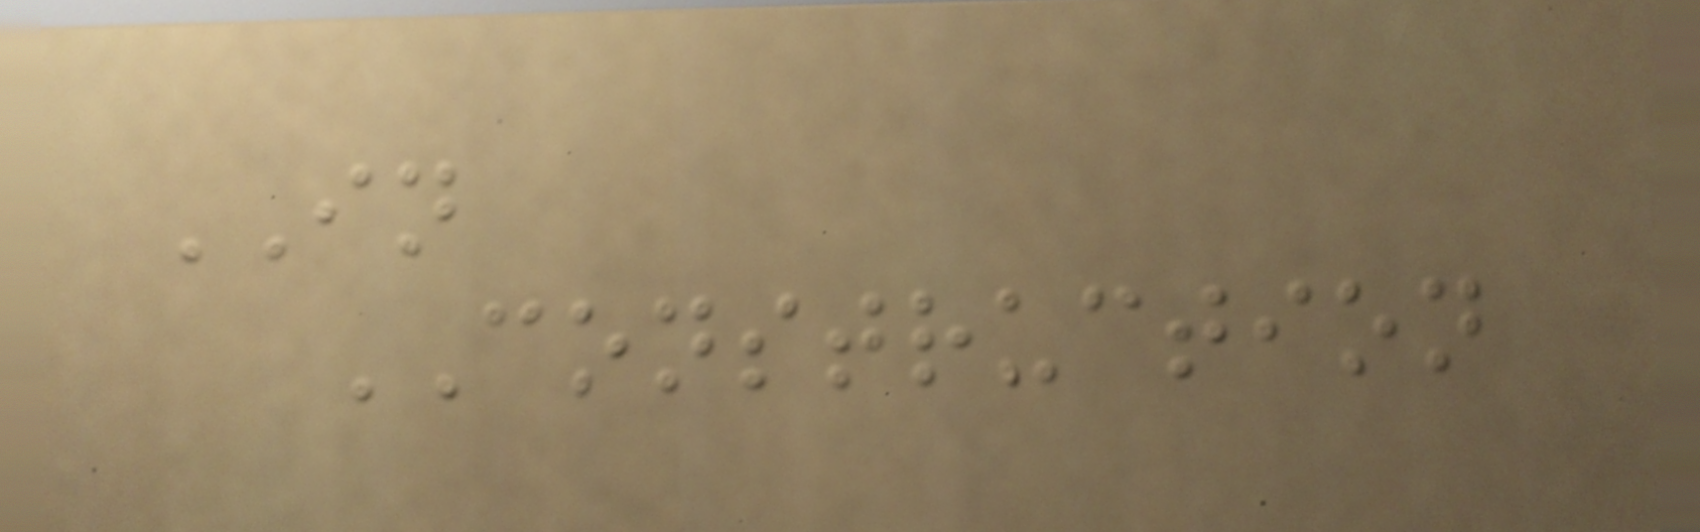IN
CONSTRUCTION
